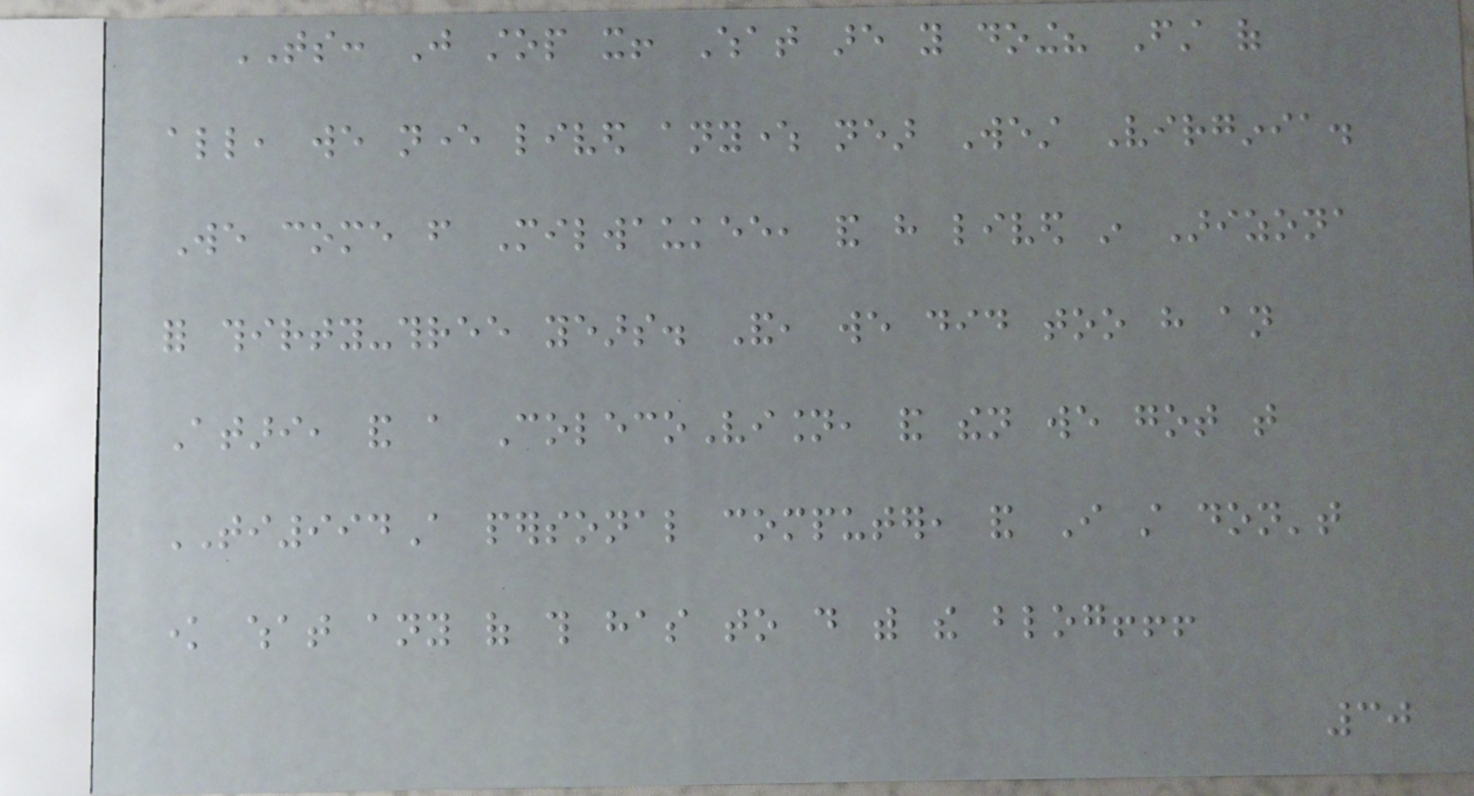TS: Just stop it! What are you doing? First of
all, we never lived anywhere near West Virginia.
We come from Milwaukee, and have lived in Arizona
for thirty-three years. And, we did too have an
Atari, and a ColecoVision, and then we got that
TI994A personal computer, and I still don't
know what any of this has to do with the blog!!!
30
